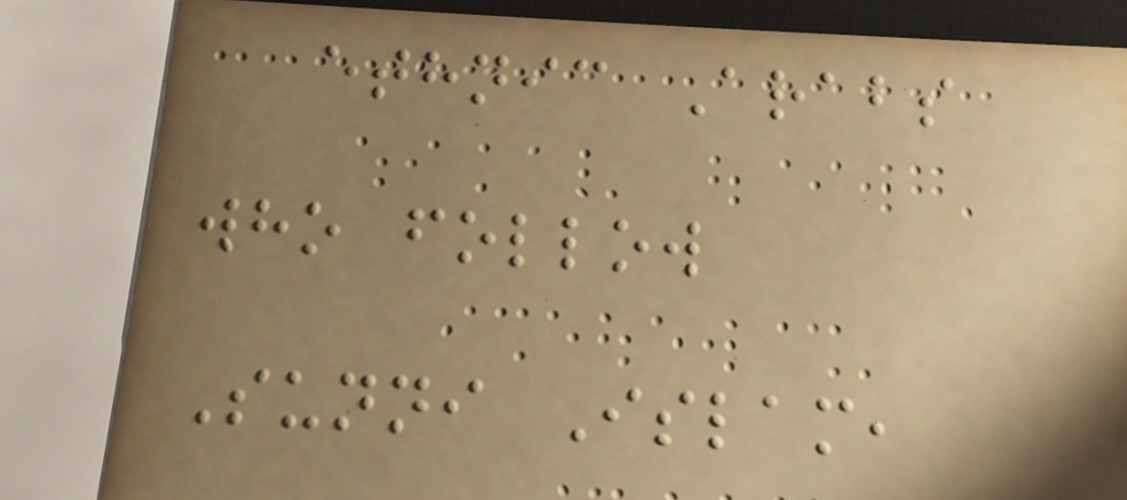ethnic Arabs
who follow
Sunni Islam,
